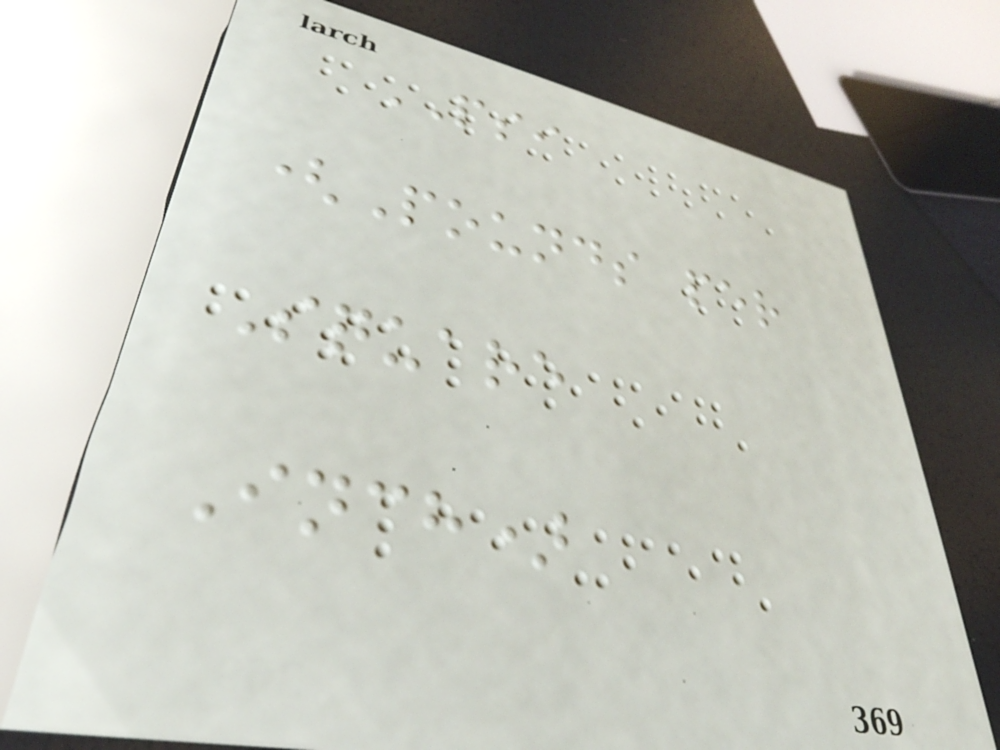PSI
(Pounds per
Square
Inch)
